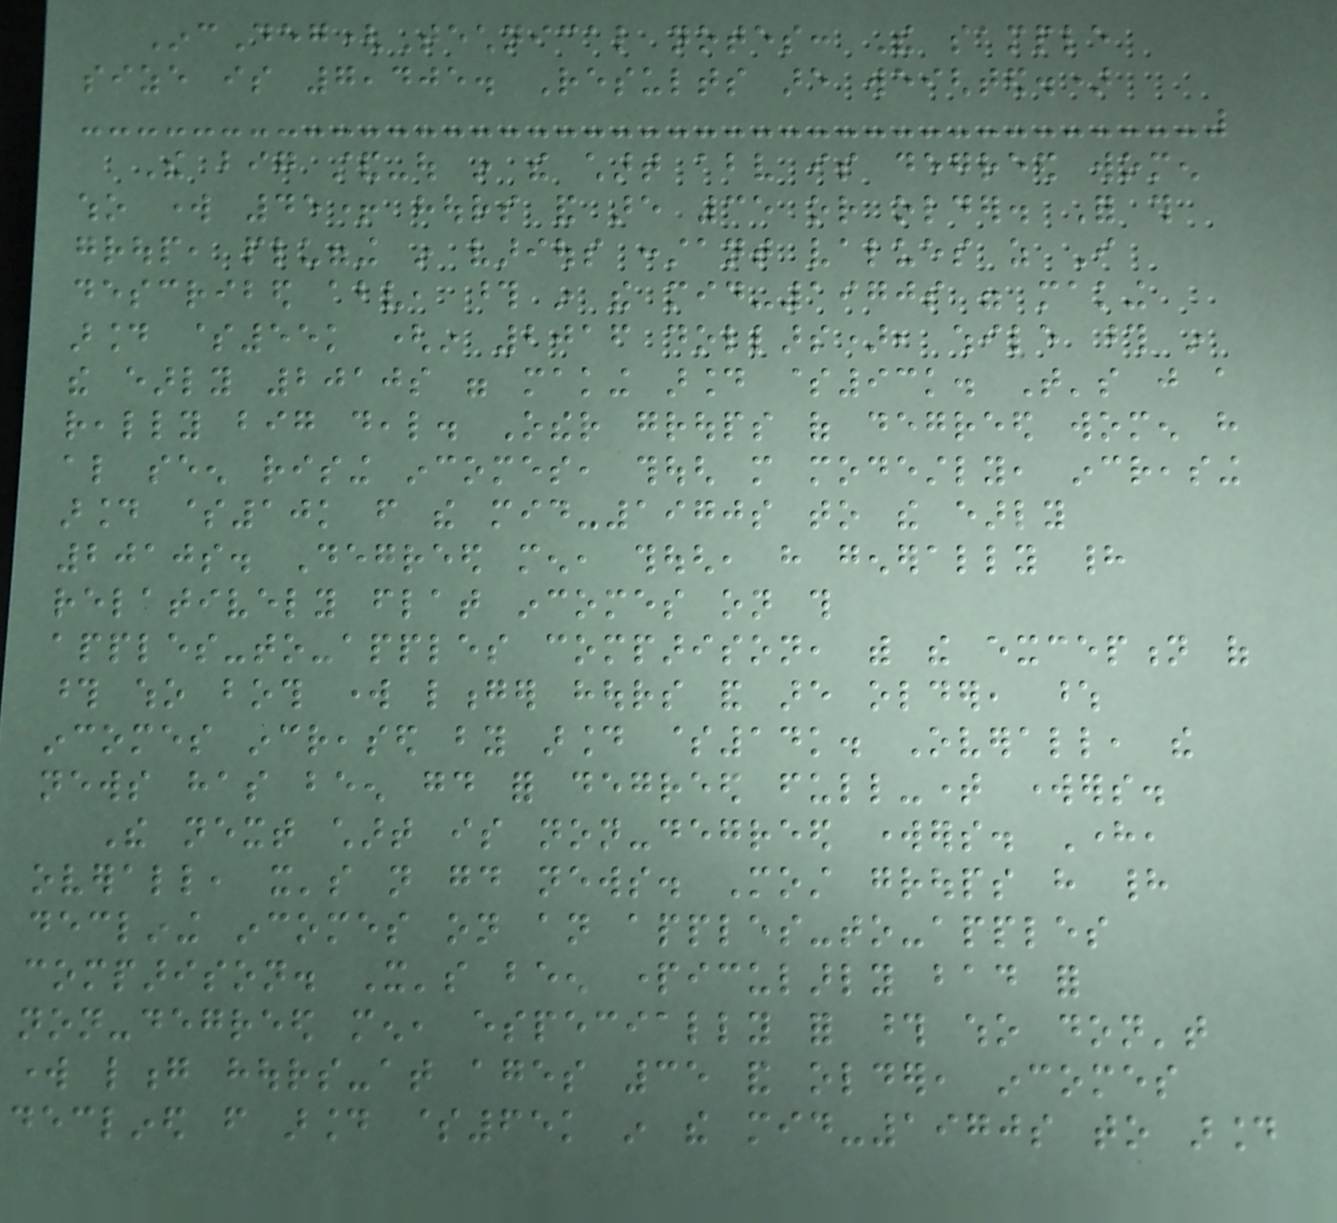IncDeg(Technical notes: The sample
size is 7,405. Results are weighted.)
The big stand-out in the chart above is degreed women
who work 45+ hours and are 35 or older. For this
group, plugging in various constant values as I
described above, those in the mid-1970s were making
around $55k (in 2016 dollars), while those in
the early 2010s were making around $93k. That's just a
really big deal. Other groups of degreed women have
also seen rising incomes, though more modestly, increasing
around $10k from the mid-1970s to the early
2010s. Degreed men, though, have generally had
relatively flat incomes on this
apples-to-apples comparison, with the exception of
those who both work longer hours and are older, whose
incomes increased by around $14k. Overall, the
news has been good for degreed full-time workers.
The next chart is non-degreed workers. Here,
overall, it's not good news. Most groups have had
declining incomes on an apples-to-apples
comparison. It's been particularly bad for
non-degreed men, especially for those who don't
work long hours-at ages 35 and older, incomes
declined from around $65k in the mid-1970s to around
